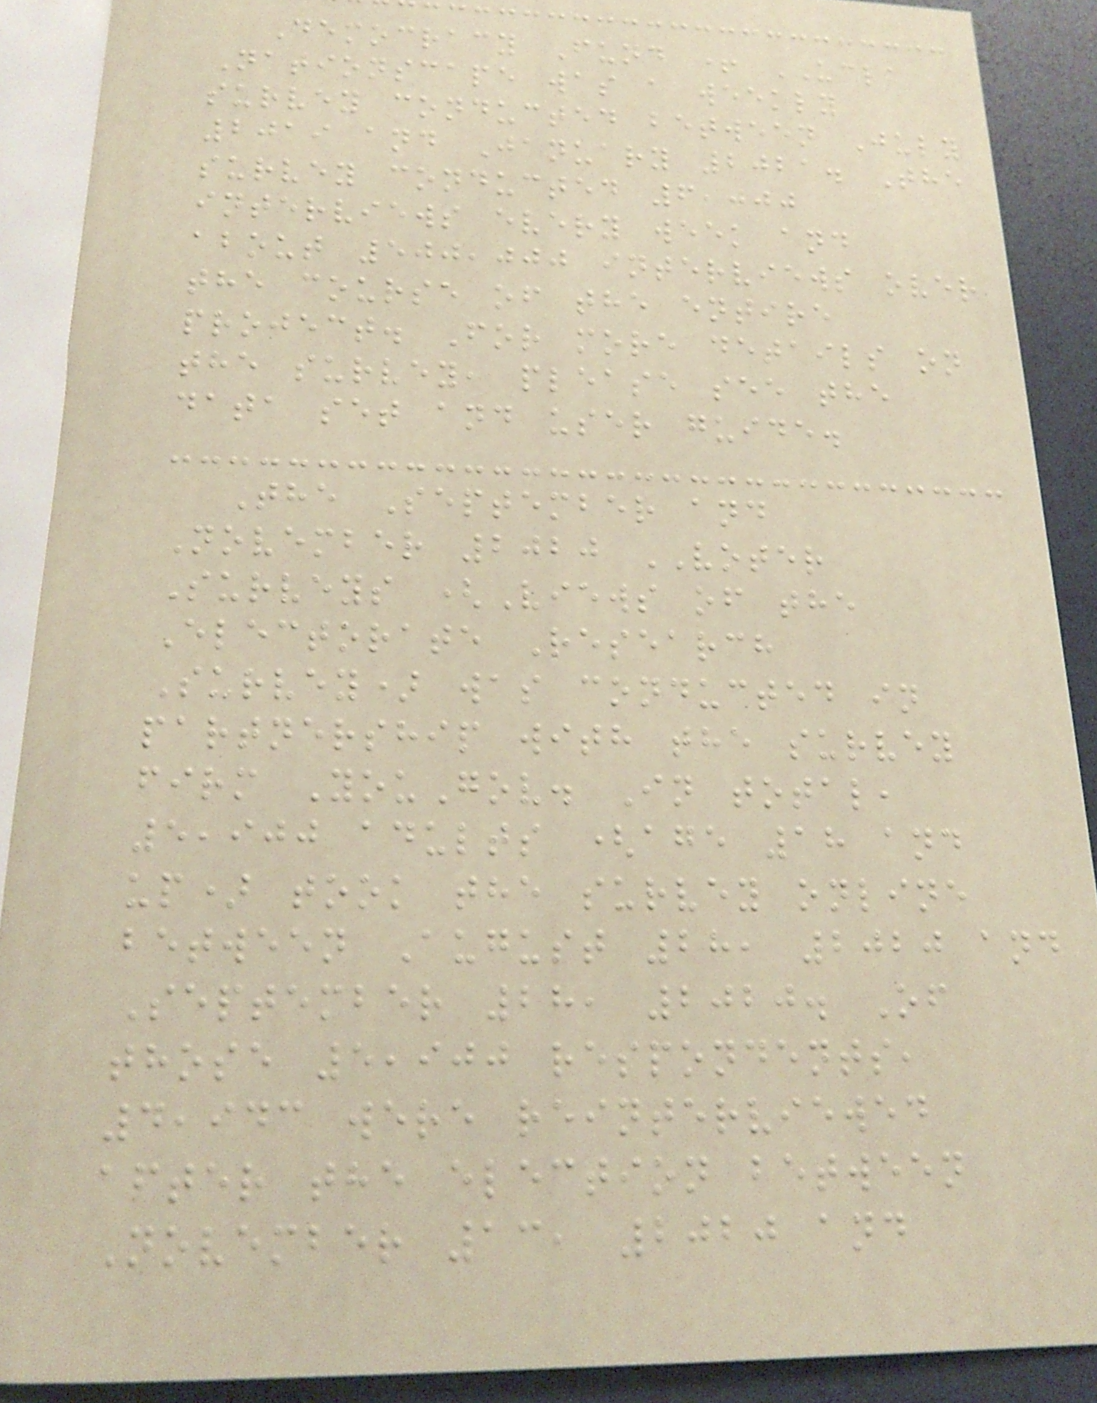Democracy Fund + UCLA
Nationscape was a weekly
survey conducted between July
2019 and January 2021. The
survey conducted 6,000
interviews every week and
about 500,000 interviews over
the course of the entire
project. For more details on
the survey, please see the
data set and user guide.
The September and
November 2020 VOTER
Surveys (Views of the
Electorate Research
Survey) was conducted in
partnership with the survey
firm YouGov. In total,
5,900 adults (age 18 and
up) took the survey online
between August 28, 2020 and
September 28, 2020. Of
those 5,900 respondents,
4,943 were reinterviewed
after the election between
November 13, 2020 and
